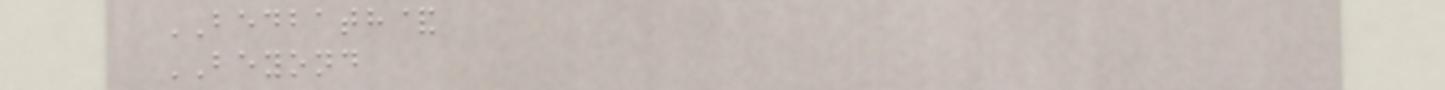BEDBATH&
BEYOND
